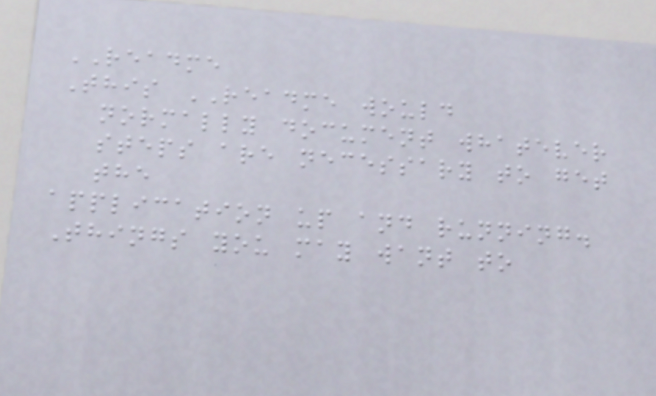README
This README would
normally document whatever
steps are necessary to get
the
application up and running.
Things you may want to
